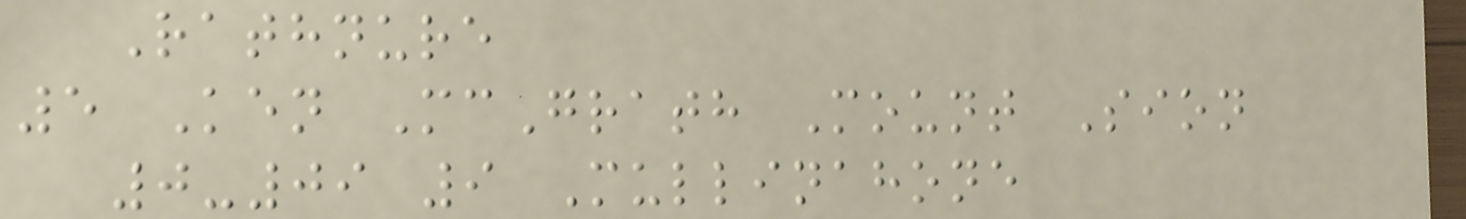Rathnure
5 Ken McGrath Mount Sion
0-09 9 Mullinahone
